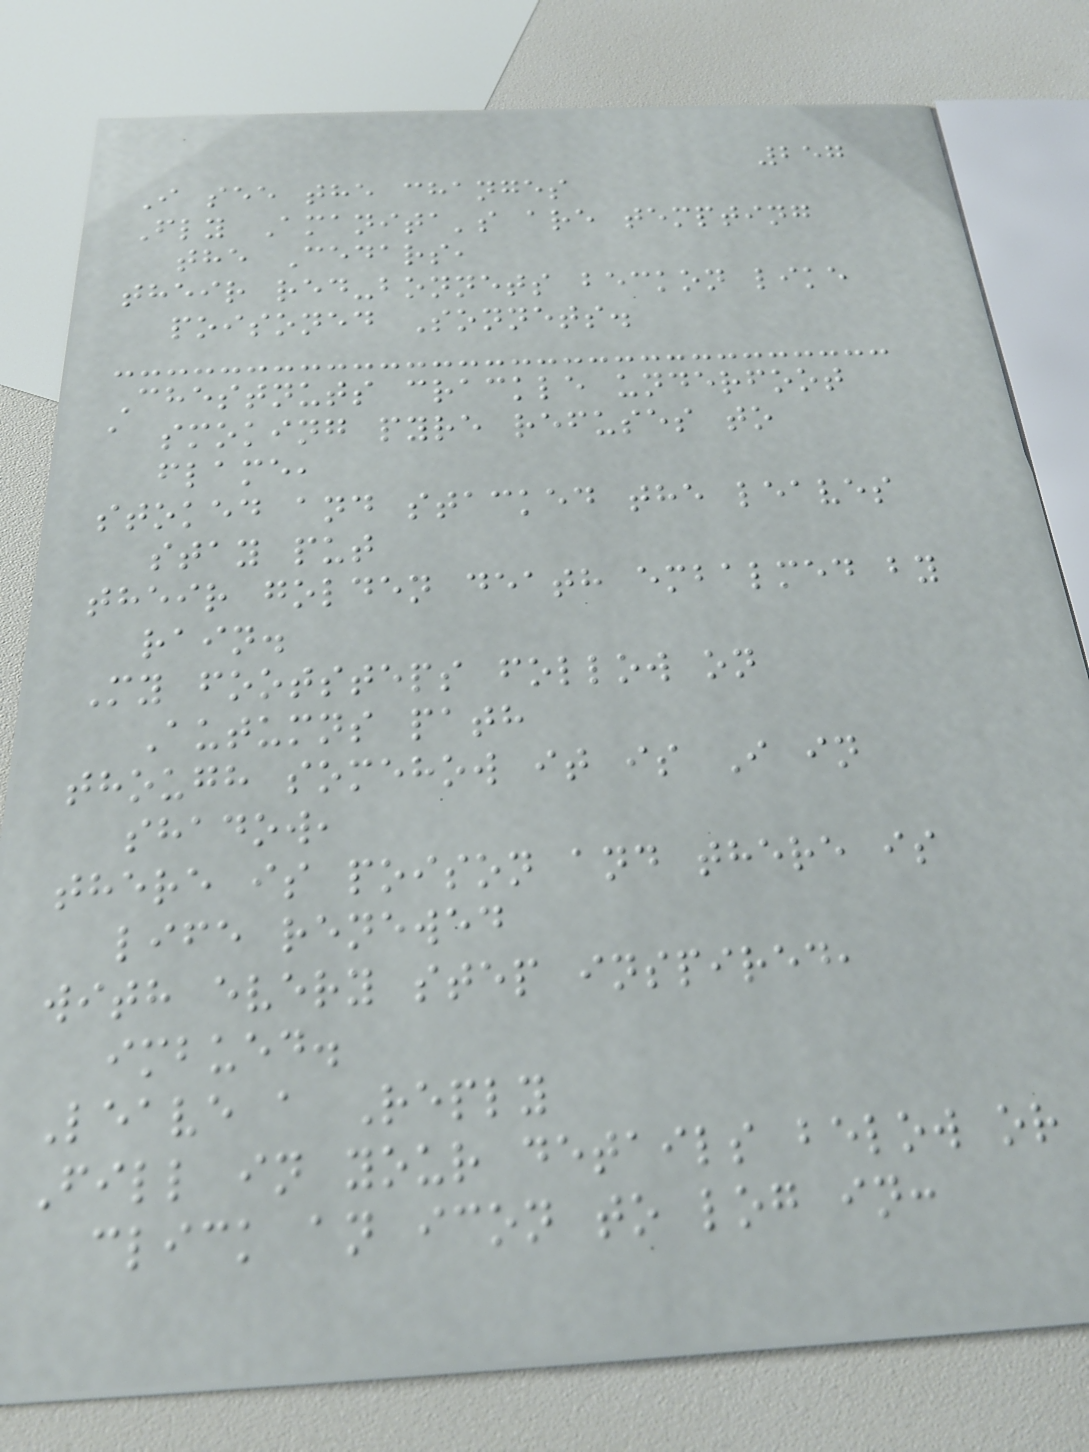257
I see the changes
Fly Amanita's are tempting
the Cedars,
their red-bonnets beckon like
poisoned Sonnets.
Chestnuts crackle underfoot
a smoking pyre refuses to
flame,
stoked and stacked the leaves
stay put
their golden death embalmed by
rain.
My footsteps follow on
Autumns path
though somehow it is I in
shadow,
there is poison and there is
life renewed
with every step inspired,
imbued.
Leave a Reply
Fill in your details below or
click an icon to log in:
